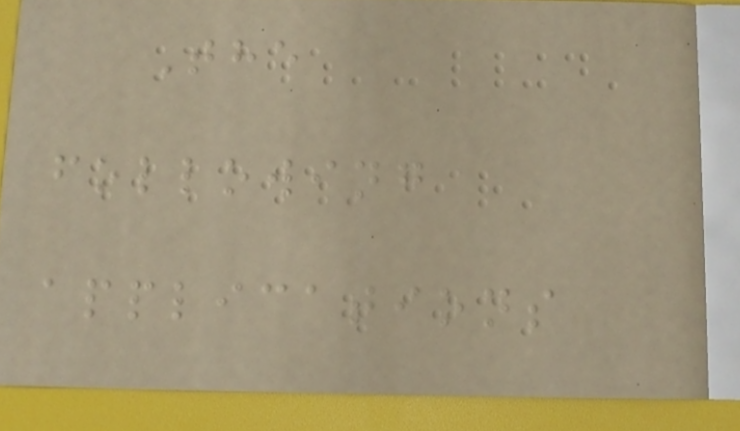The
following
applications
